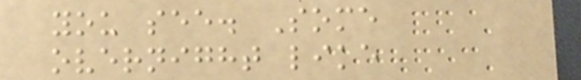you see. Some
overnight like
